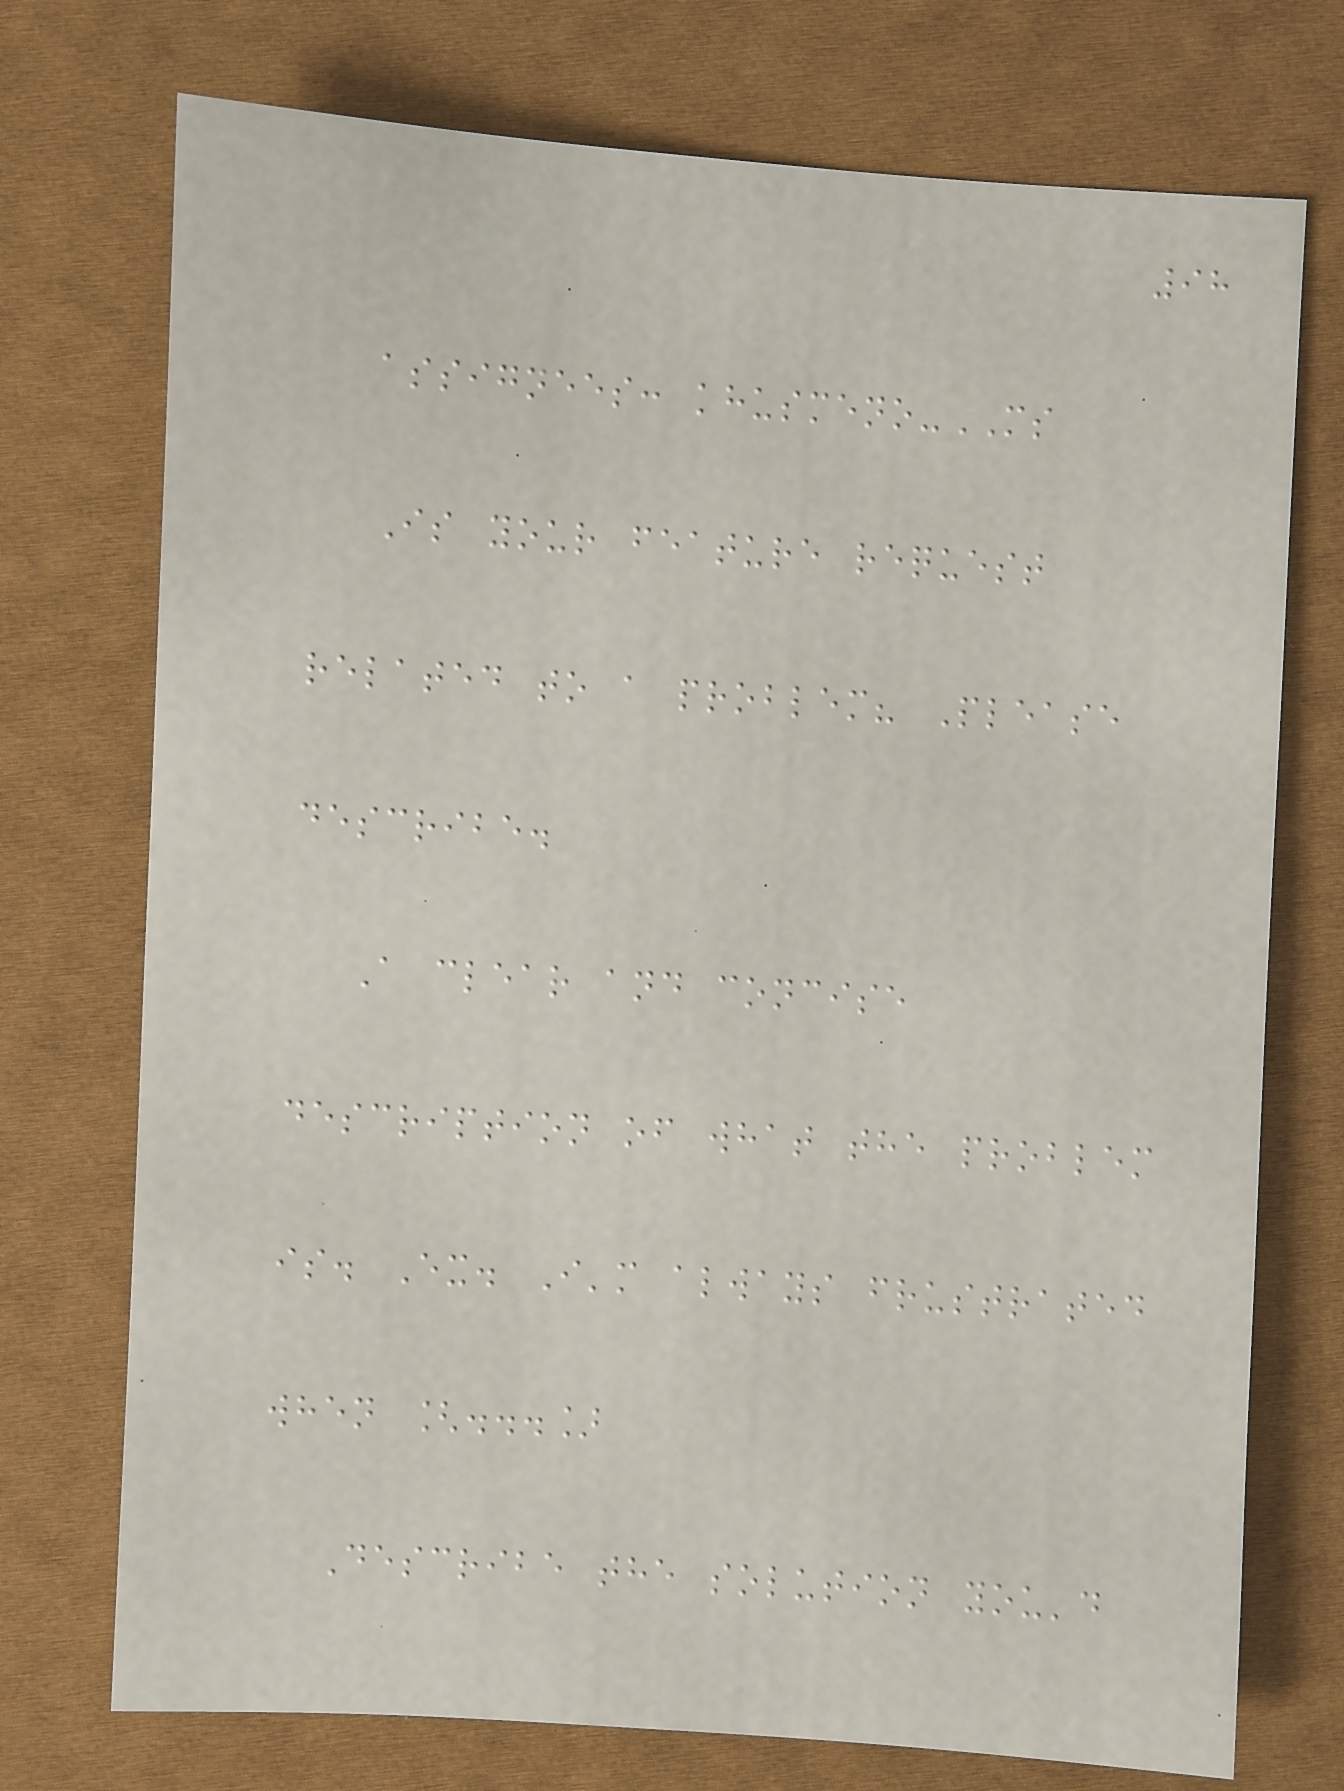98
assignees: khusmeno-MS
Is your feature request
related to a problem? Please
describe.
A clear and concise
description of what the problem
is. Ex. I'm always frustrated
when [...]
Describe the solution you'd
